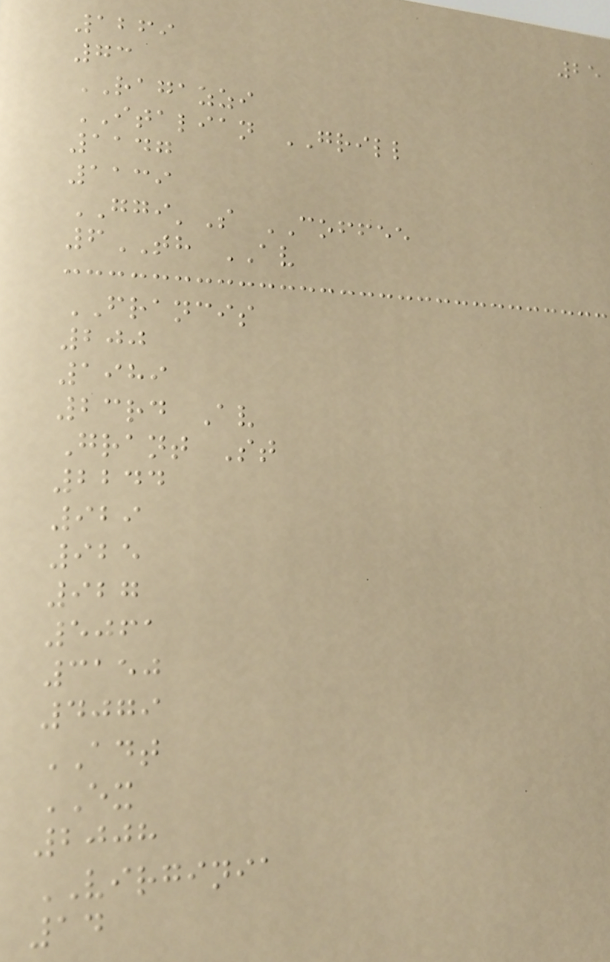25
1269
73
RAGAZZI
ITALIAN GRILL
1147
1139
GGI'S COFFEE
6TH AV
FRANCIS
200
1989
23rd Av
Grant St
2244
929
925
927
5061
3150
4079
ADT
EX
2008
VIRGINIA
14
